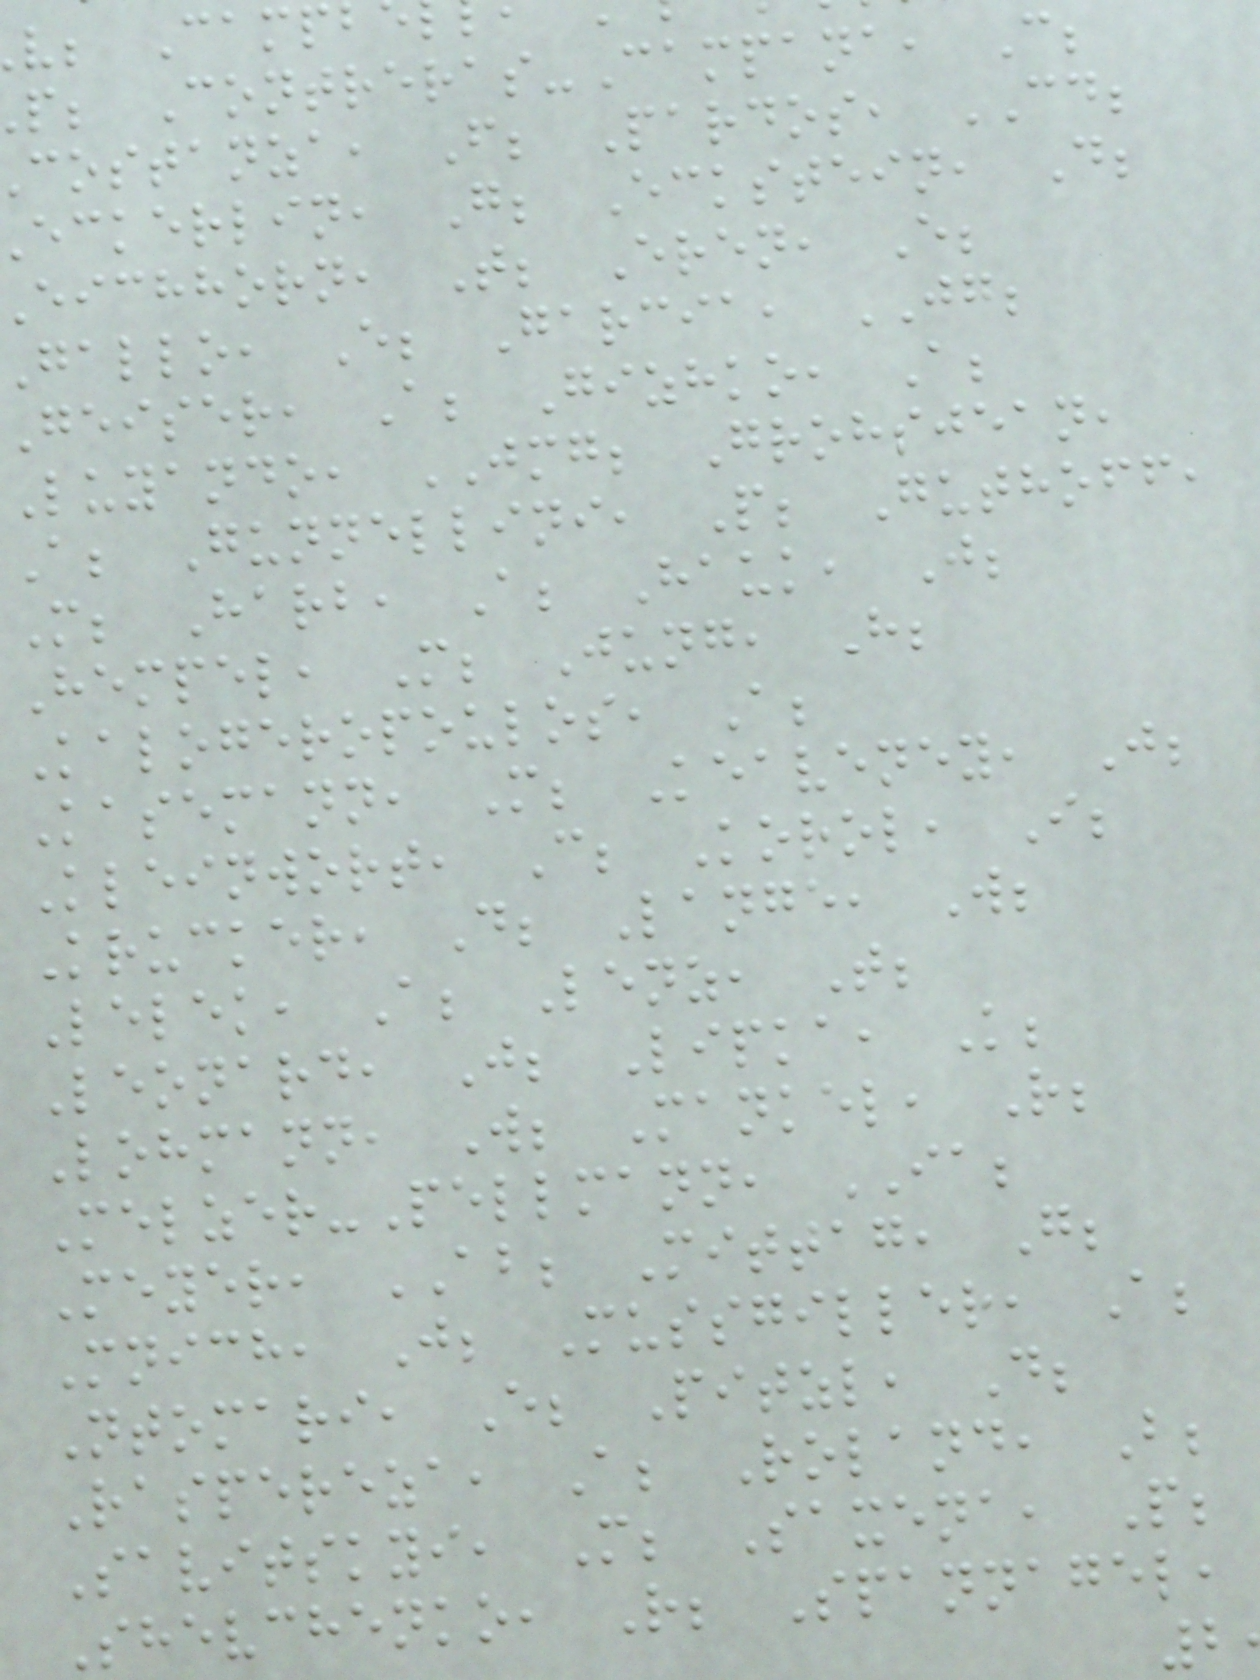v; Camp
p; Contreras-Campana, C;
costanza, F; Pardos, CD;
eckerlin, G; Eckstein, D;
eichhorn, T; Eren, E;
gallo, E; Garcia, JG;
geiser, A; Gizhko, A;
Luyando, JMG; Grohsjean,
A; Gunnellini, P; Guthoff,
M; Harb, A; Hauk, J;
Hempel, M; Jung, H;
Kalogeropoulos, A;
Kasemann, M; Keaveney, J;
Kleinwort, C; Korol, I;
Krucker, D; Lange, W;
Lelek, A; Lenz, T;
Leonard, J; Lipka, K;
Lohmann, W; Mankel, R;
Melzer-Pellmann, IA;
Meyer, AB; Mittag, G;
Mnich, J; Mussgiller, A;
Ntomari, E; Pitzl, D;
Raspereza, A; Roland, B;
Savitskyi, M; Saxena, P;
Shevchenko, R; Spannagel,
